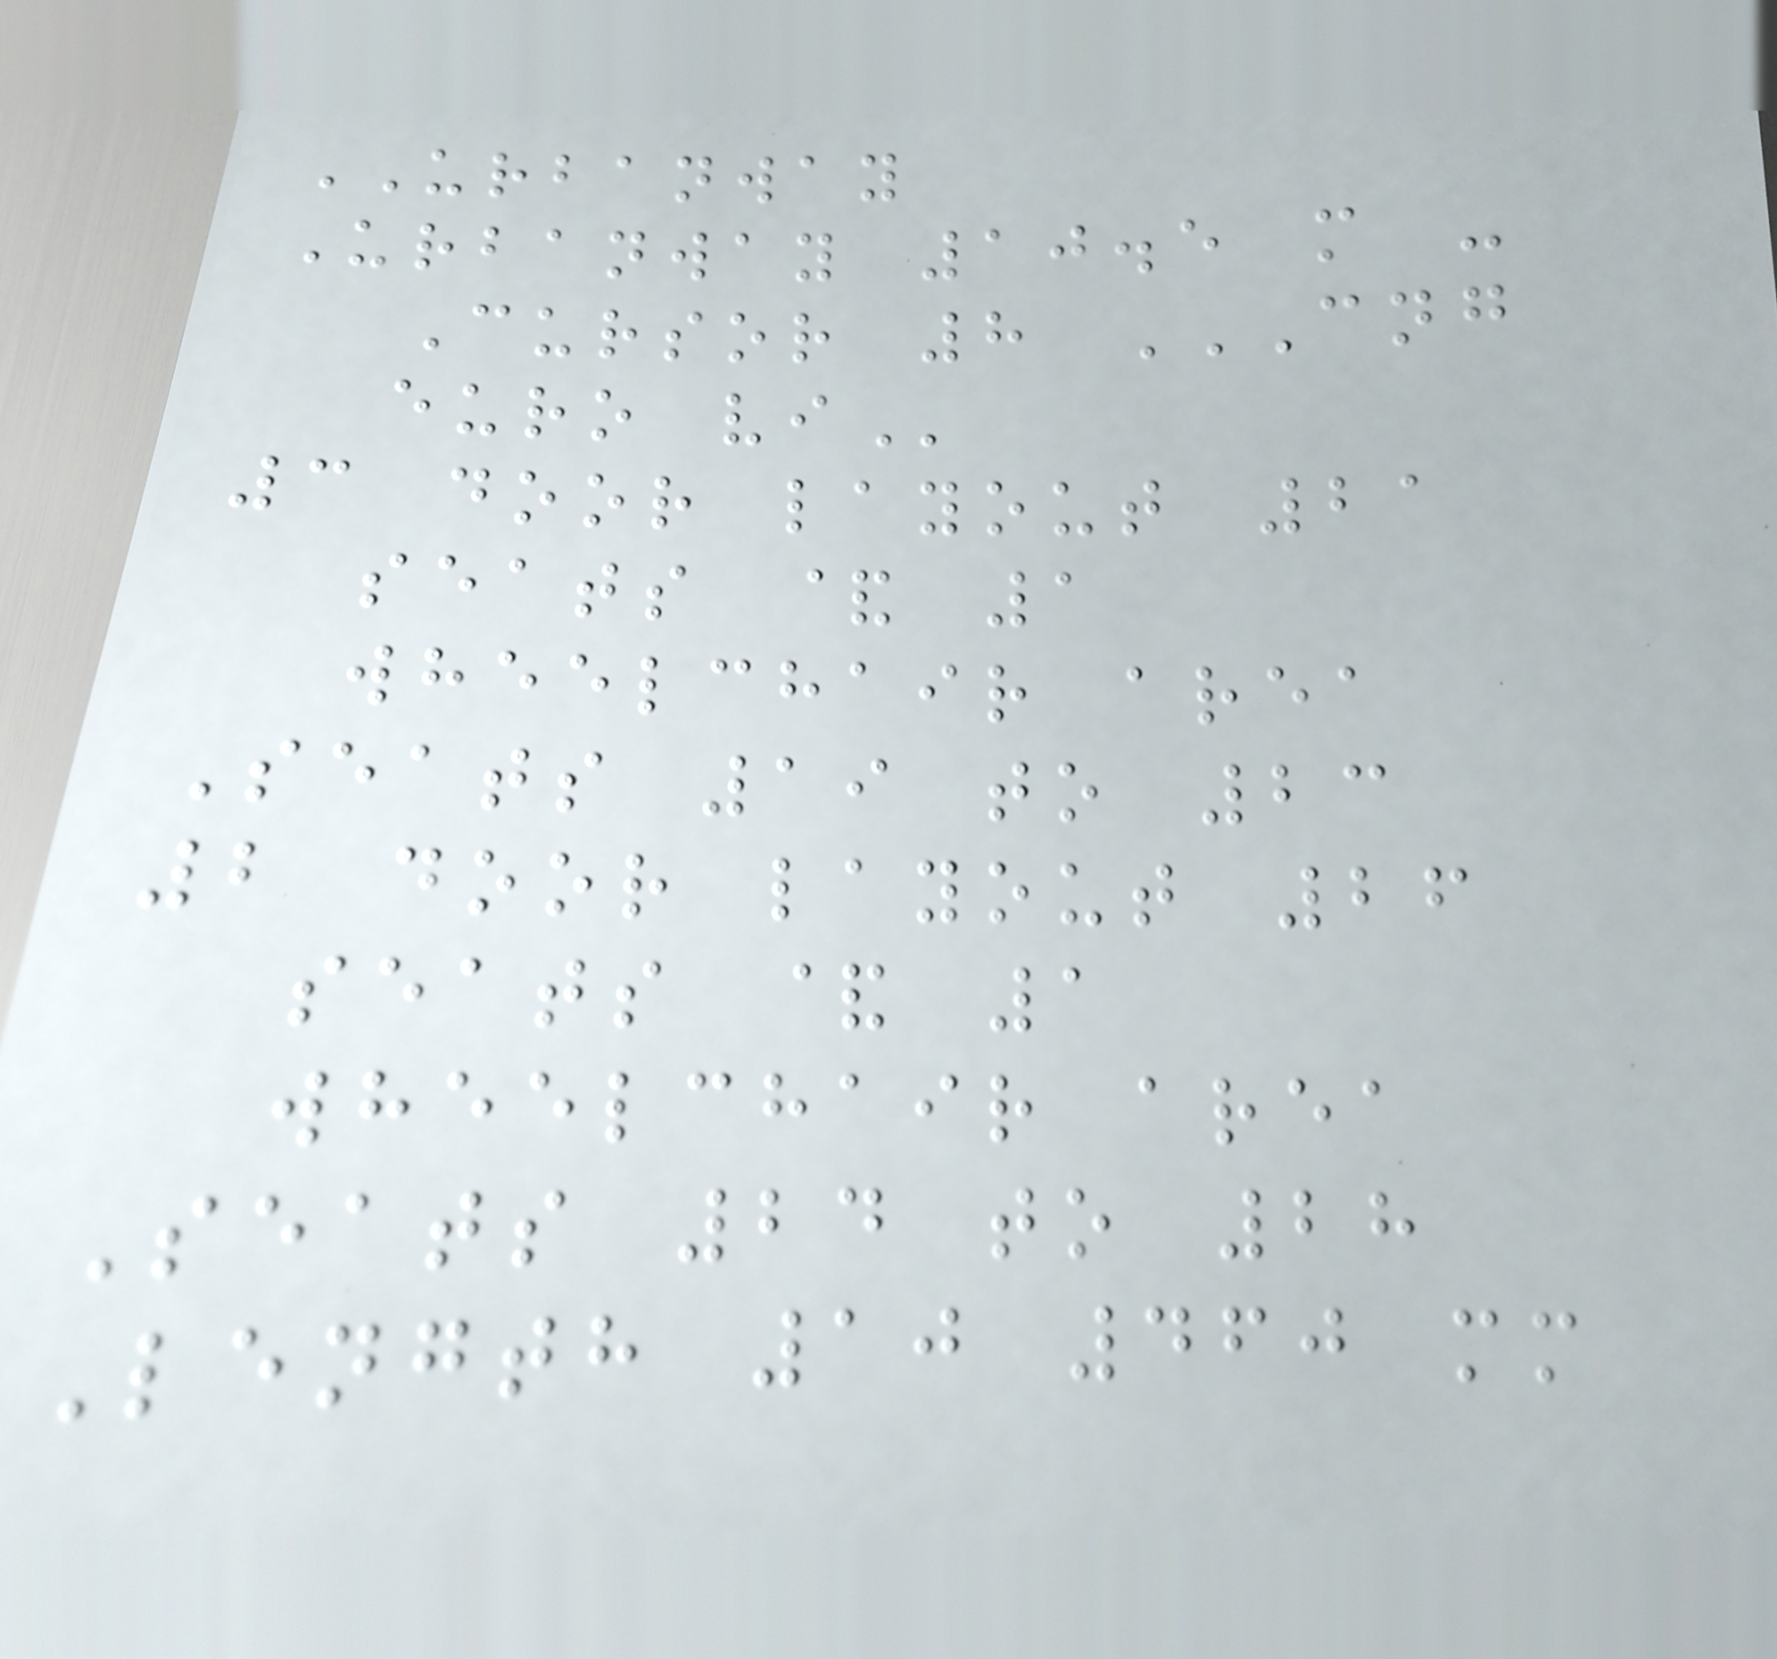URBANWAY
Urbanway 10.5 m -
Cursor 8 CNG
EURO VI
3 door layout 21
seats & 1
wheelchair area
Seats 19 to 23
2 door layout 26
seats & 1
wheelchair area
Seats 24 to 28
Length 10 460 mm
